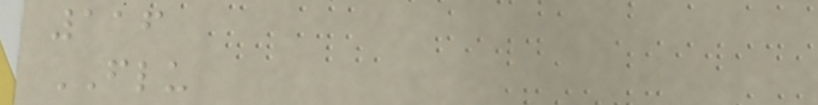116
FLU
